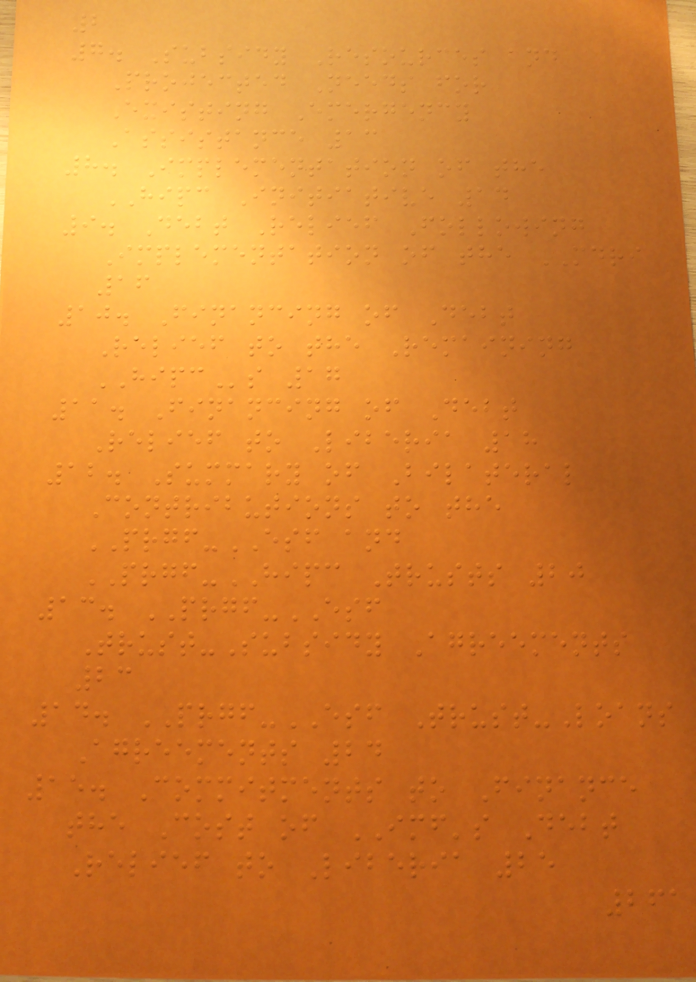2
7. Subsidy Resources and
Projected Needs for
Existing Emergency
Assistance 13
8. Implementation of the
HIPC Initiative 14
9. Debt Relief Following
Implementation of the MDRI
16
10. Financing of Debt
Relief to the Remaining
HIPCs 17
11. Financing of Debt
Relief to Liberia 18
12. Summary of Bilateral
Contributions to the
PRGF-ESF and
PRGF-HIPC Trusts 20
13. PRGF-ESF
Trust-Subsidy Agreements
23
14. PRGF-ESF Trust-Loans
Agreements 24
15. Commitments to Finance
the Cost of IMF's Debt
Relief to Liberia 25
261
